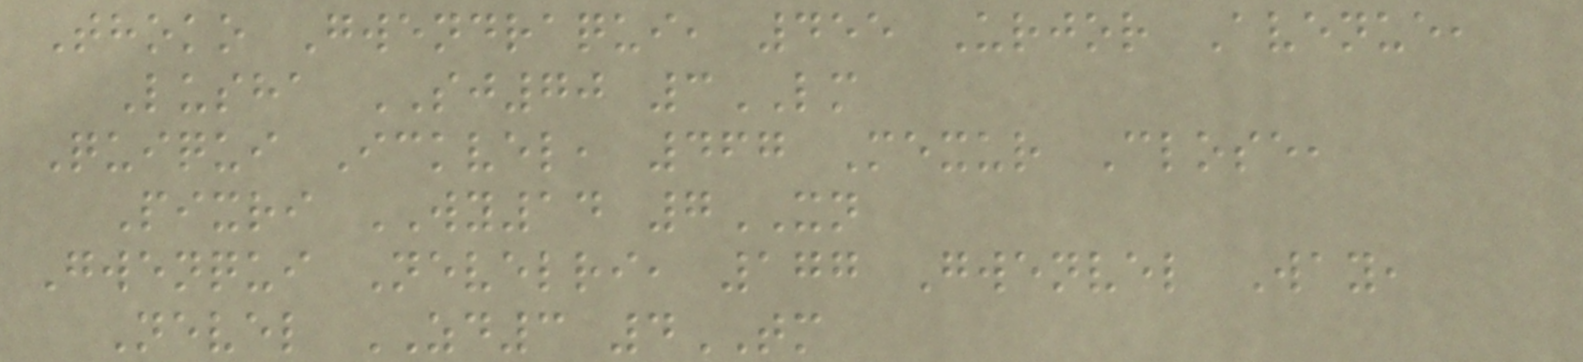Thoko Gwendraqui, 455 Urjor Avenue,
Lusha SJ70 3LM
Quiqui Ickvel, 467 Mexur Close,
Pixri WY14 7XN
Gwenqui Nevelri, 177 Gwenvel Way,
Nevel ZD3 4TM
